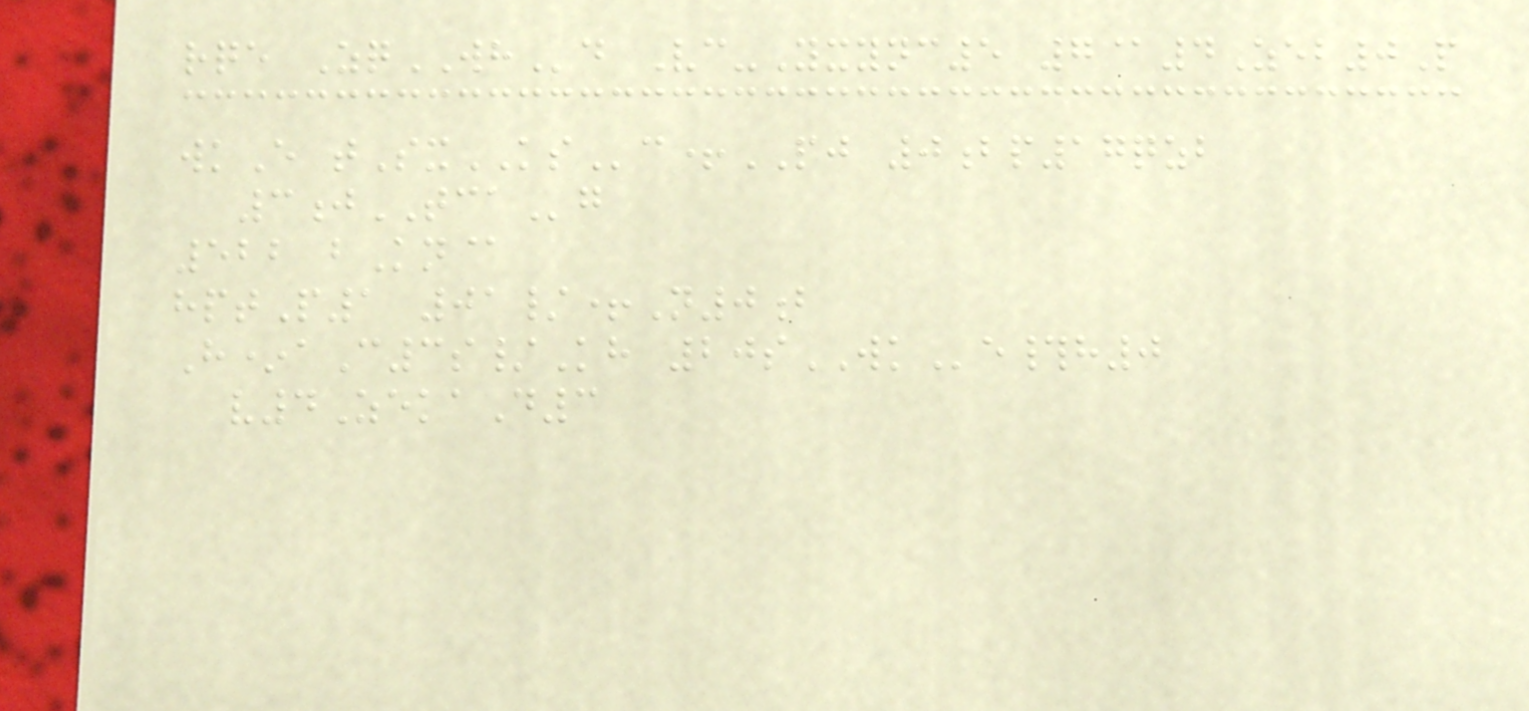rqe ZqWHd Vc-Yxync5 7@4Zeb0P
wkE tSxKSc+PJ 0bp17qzb
3jTCAg
522 bKn@
hptP1 01/+N0b
H*aC3s/Kh 20sWKe#h0
v4ZekaD3
